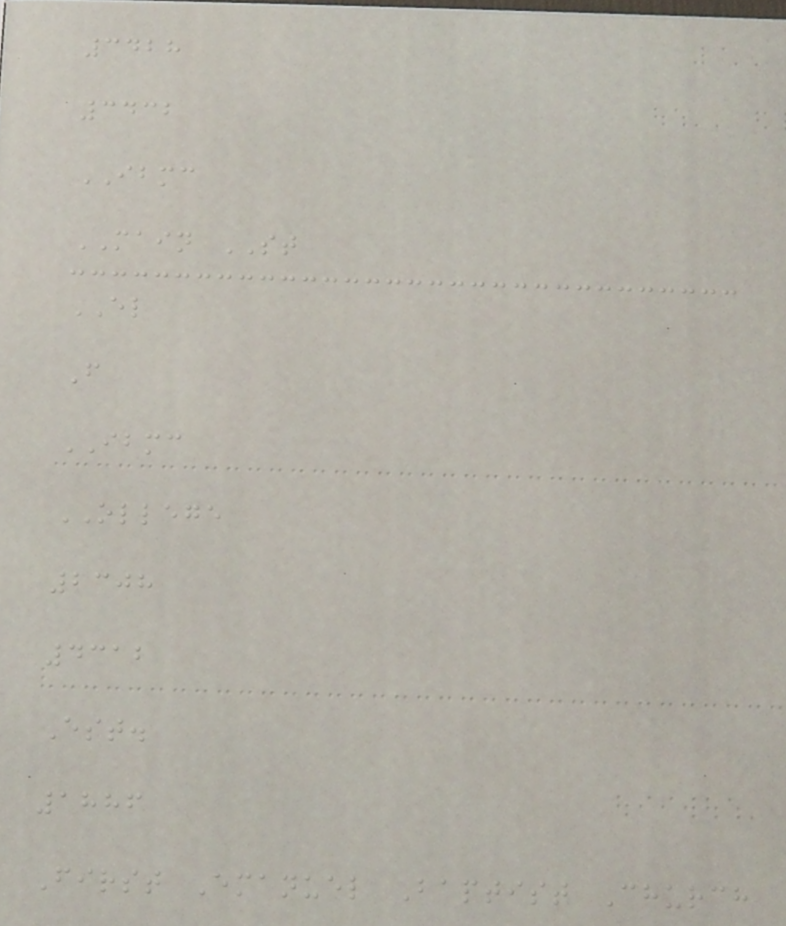3428
3432
IBMC
MAIN ST
EL
F
IBMC
OLLEGE
2308
4312
Est.
1886
First Emanuel Baptist Church
